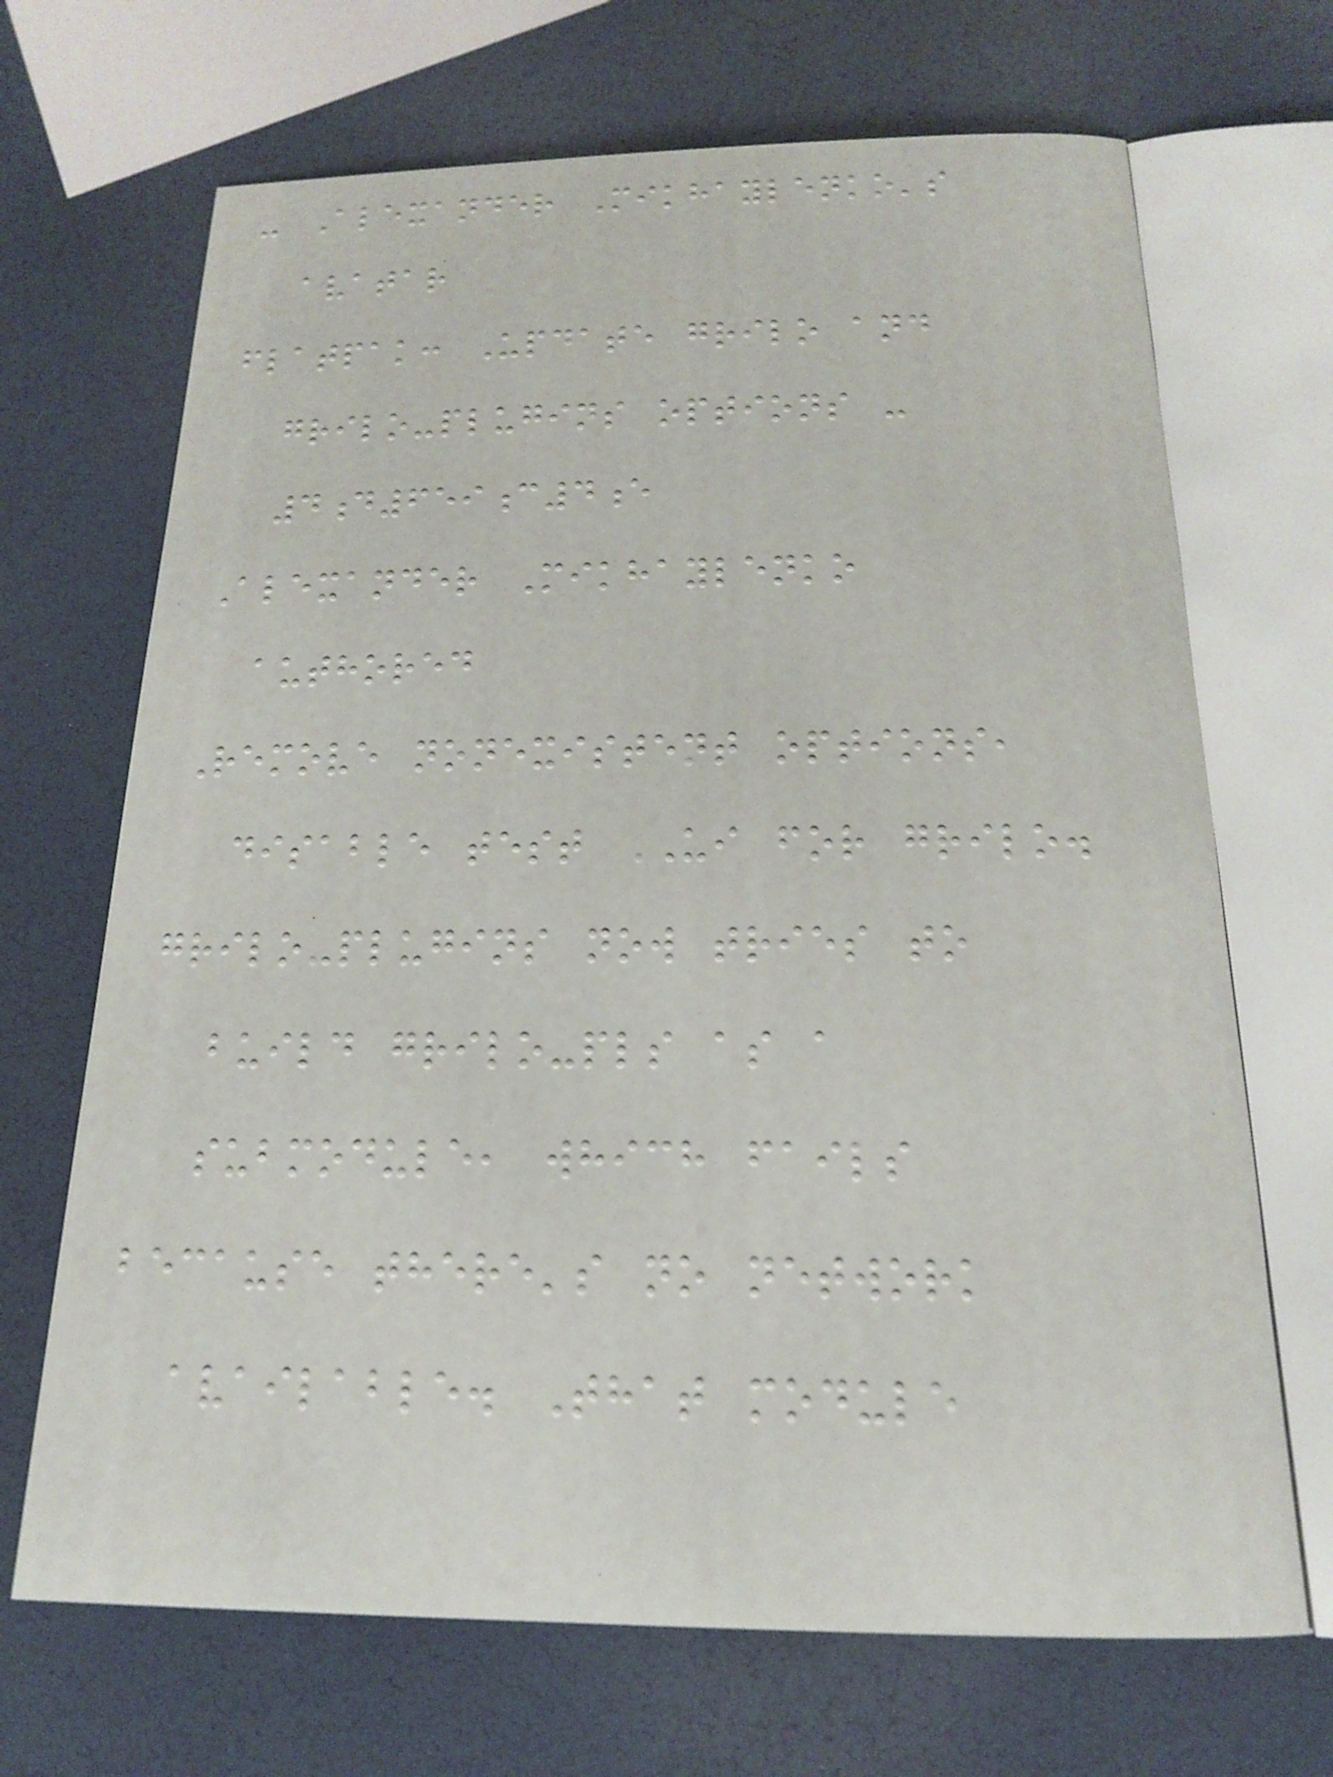- Alexander Mikhaylenko's
avatar
flatpak: Update grilo and
grilo-plugins options -
4d659c4e
Alexander Mikhaylenko
authored
Remove nonexistent options,
disable test UI for grilo.
grilo-plugins now tries to
build grilo-pls as a
submodule, which fails
because there's no network
available. That module
